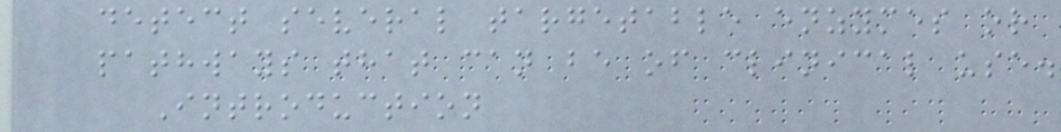detect several targetable enzymes or
pathways that can be of clinical use.
Introduction
